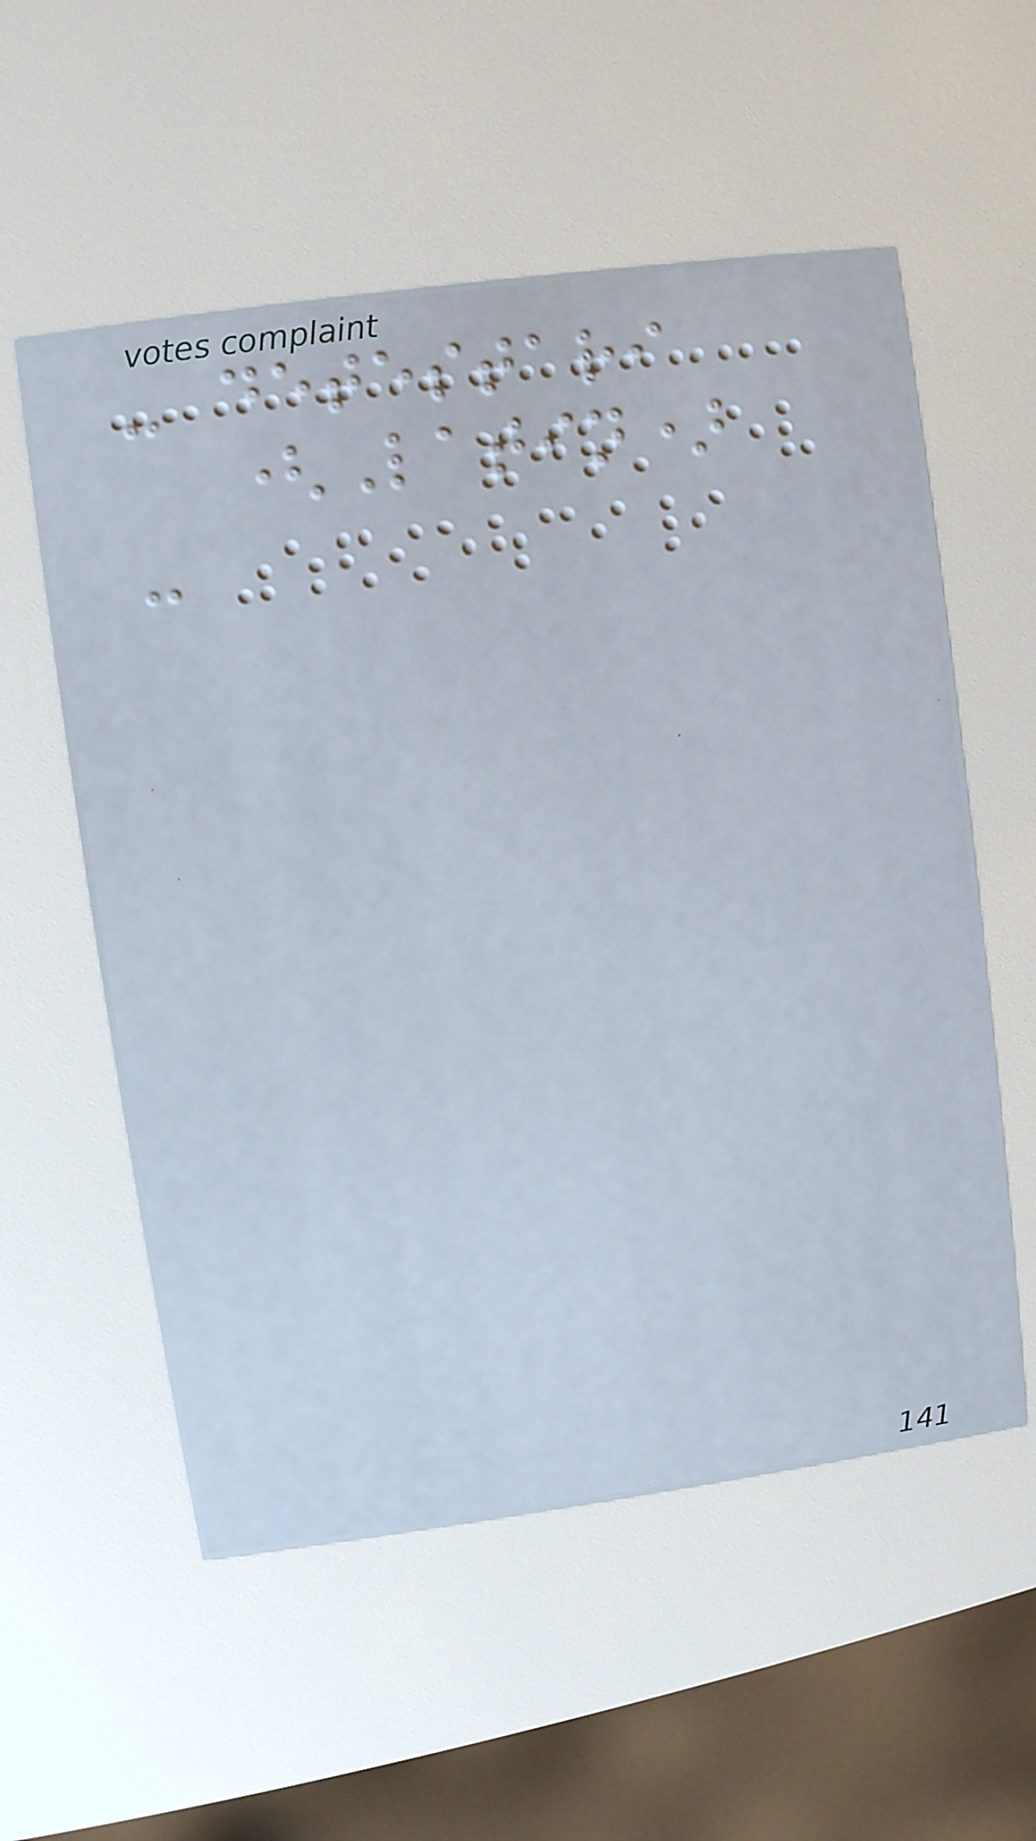- detestari
(Latin)
-
